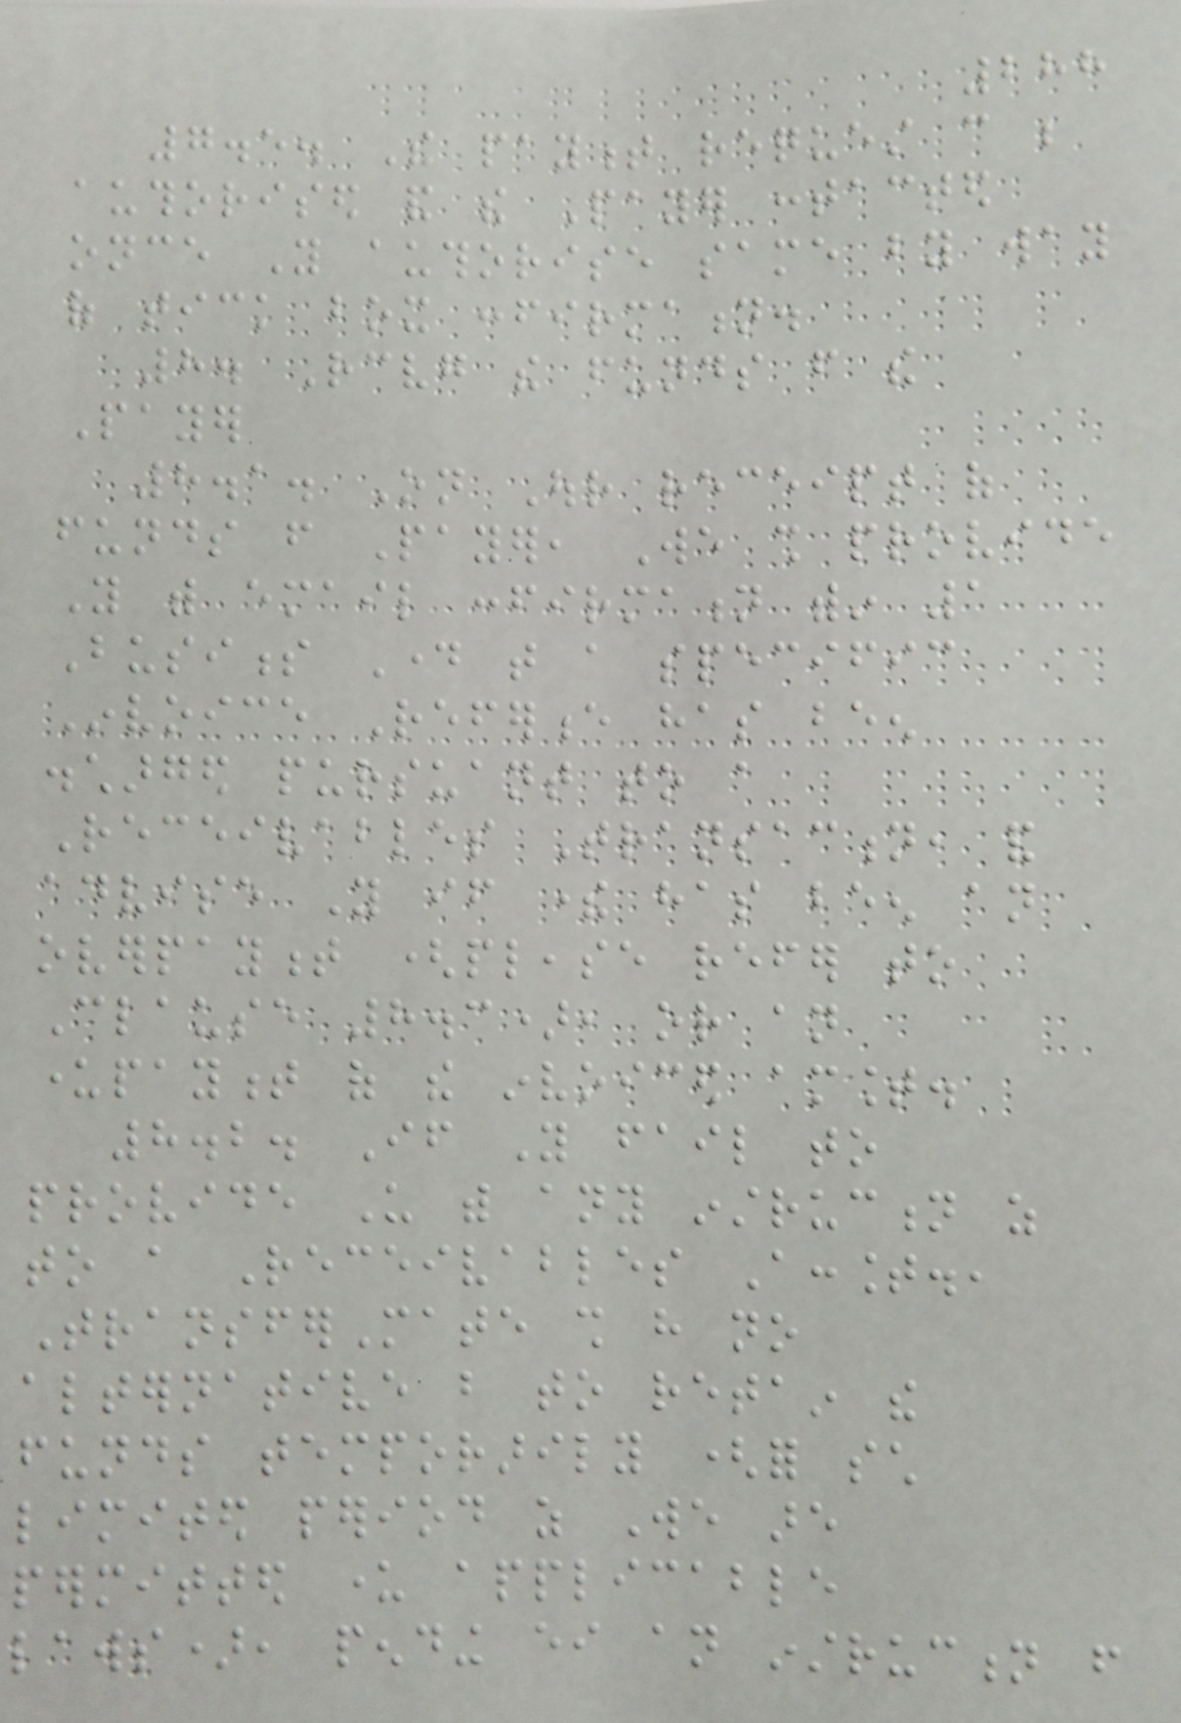288
7.5. The payment request can be
authorised and the Payer contacted
once You authorise same by way
of tick box confirmation.
8. Receiving the funds from the
Payer
8.1. On Our receipt of
funds from Payer, We shall provide
You with email confirmation within 1
Business Day that a specific
Invoice Reference has been
discharged pursuant to a
Receivables Transaction, and
advise You if there has been an
overpayment (please refer to
Clause 8.3), or an
underpayment of the invoiced amount.
8.2. If You fail to
provide Us with any instruction as
to a Receivables Account.,
TransferMate shall have no
alternative but to retain the
funds temporarily (for such
limited period as We are
permitted under applicable
laws), pending either an instruction from
